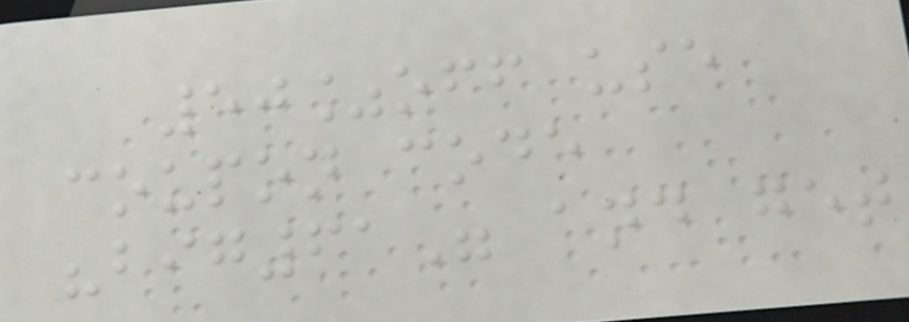50%off use
coupon code
"big61" and get
